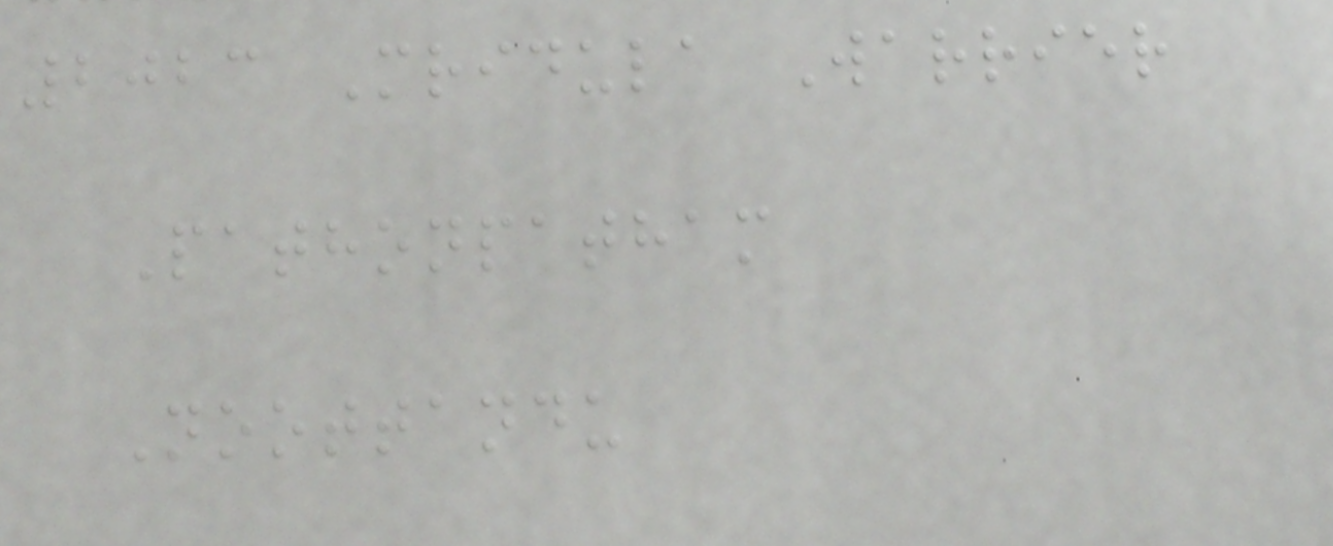2023 Mridula Warrier
Pathonpatham
Noottandu
